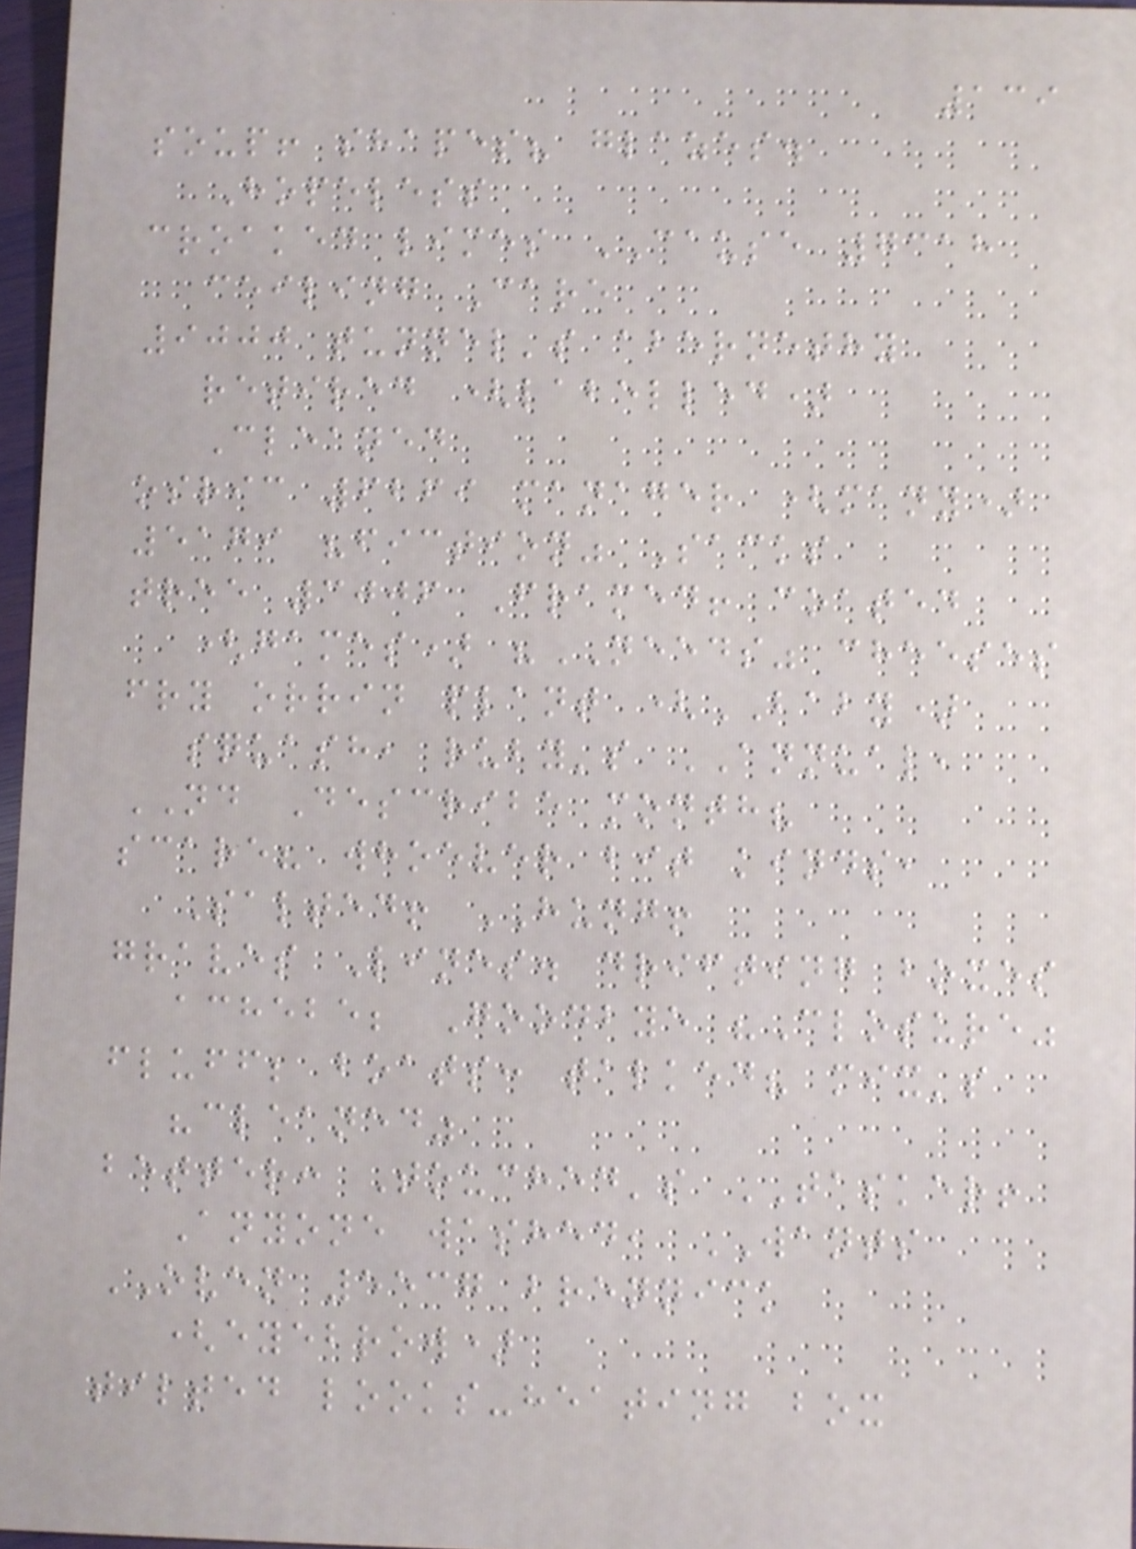139
soup! shapes? glazes.
Hopeless
croaked limes CAUSE 7318
ceiling Care
9000 tunnel's abernethy
retired (labelled)
Cleaned
osric 6269 manager (many)
5179 "fiction" Sacks
tree 3006 Framed! coated
(games) "NEEDS" cheeses
fry orrin plant (BABY)
squash, ruby's ANNUAL,
ND Describe month?
scare? whoever bit kinds,
Salted! HUNG!
graves Lines. drifting boxes
achebe; Goodbye "Closure"
fluff; boats: talked? mix's
"cleaned"
better: Touched's TASKER!
Anyone washed, WANTS
OVEN 5537 brennick
(eyebrow)
tilted looks-heating box
